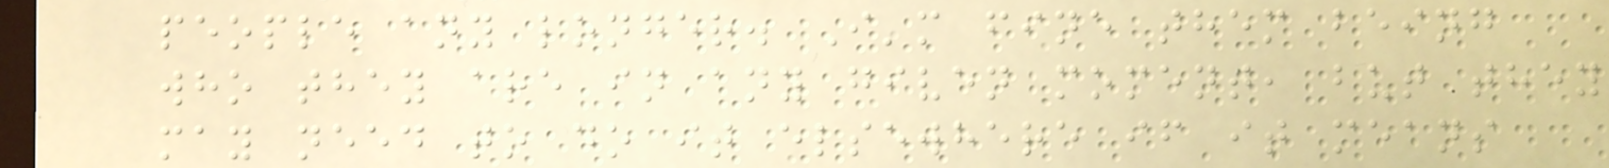people any longer. I'm fine them being
who they are in any given moment, but they
may need to do it elsewhere if it means
